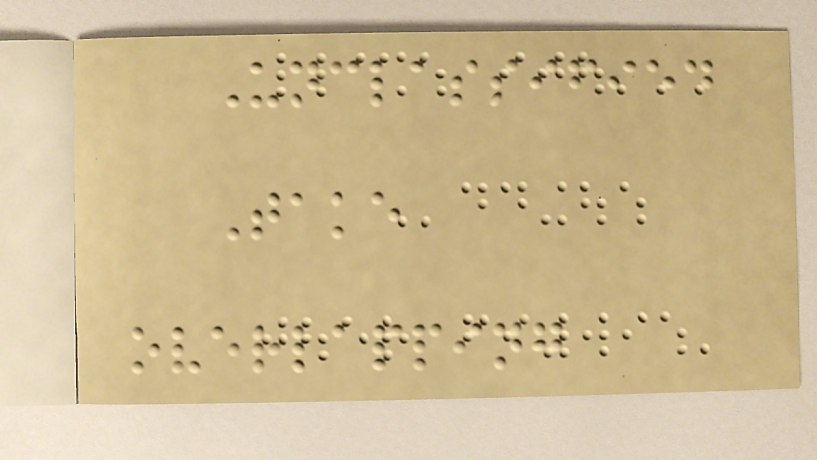Unclassified
Take
overlapping
